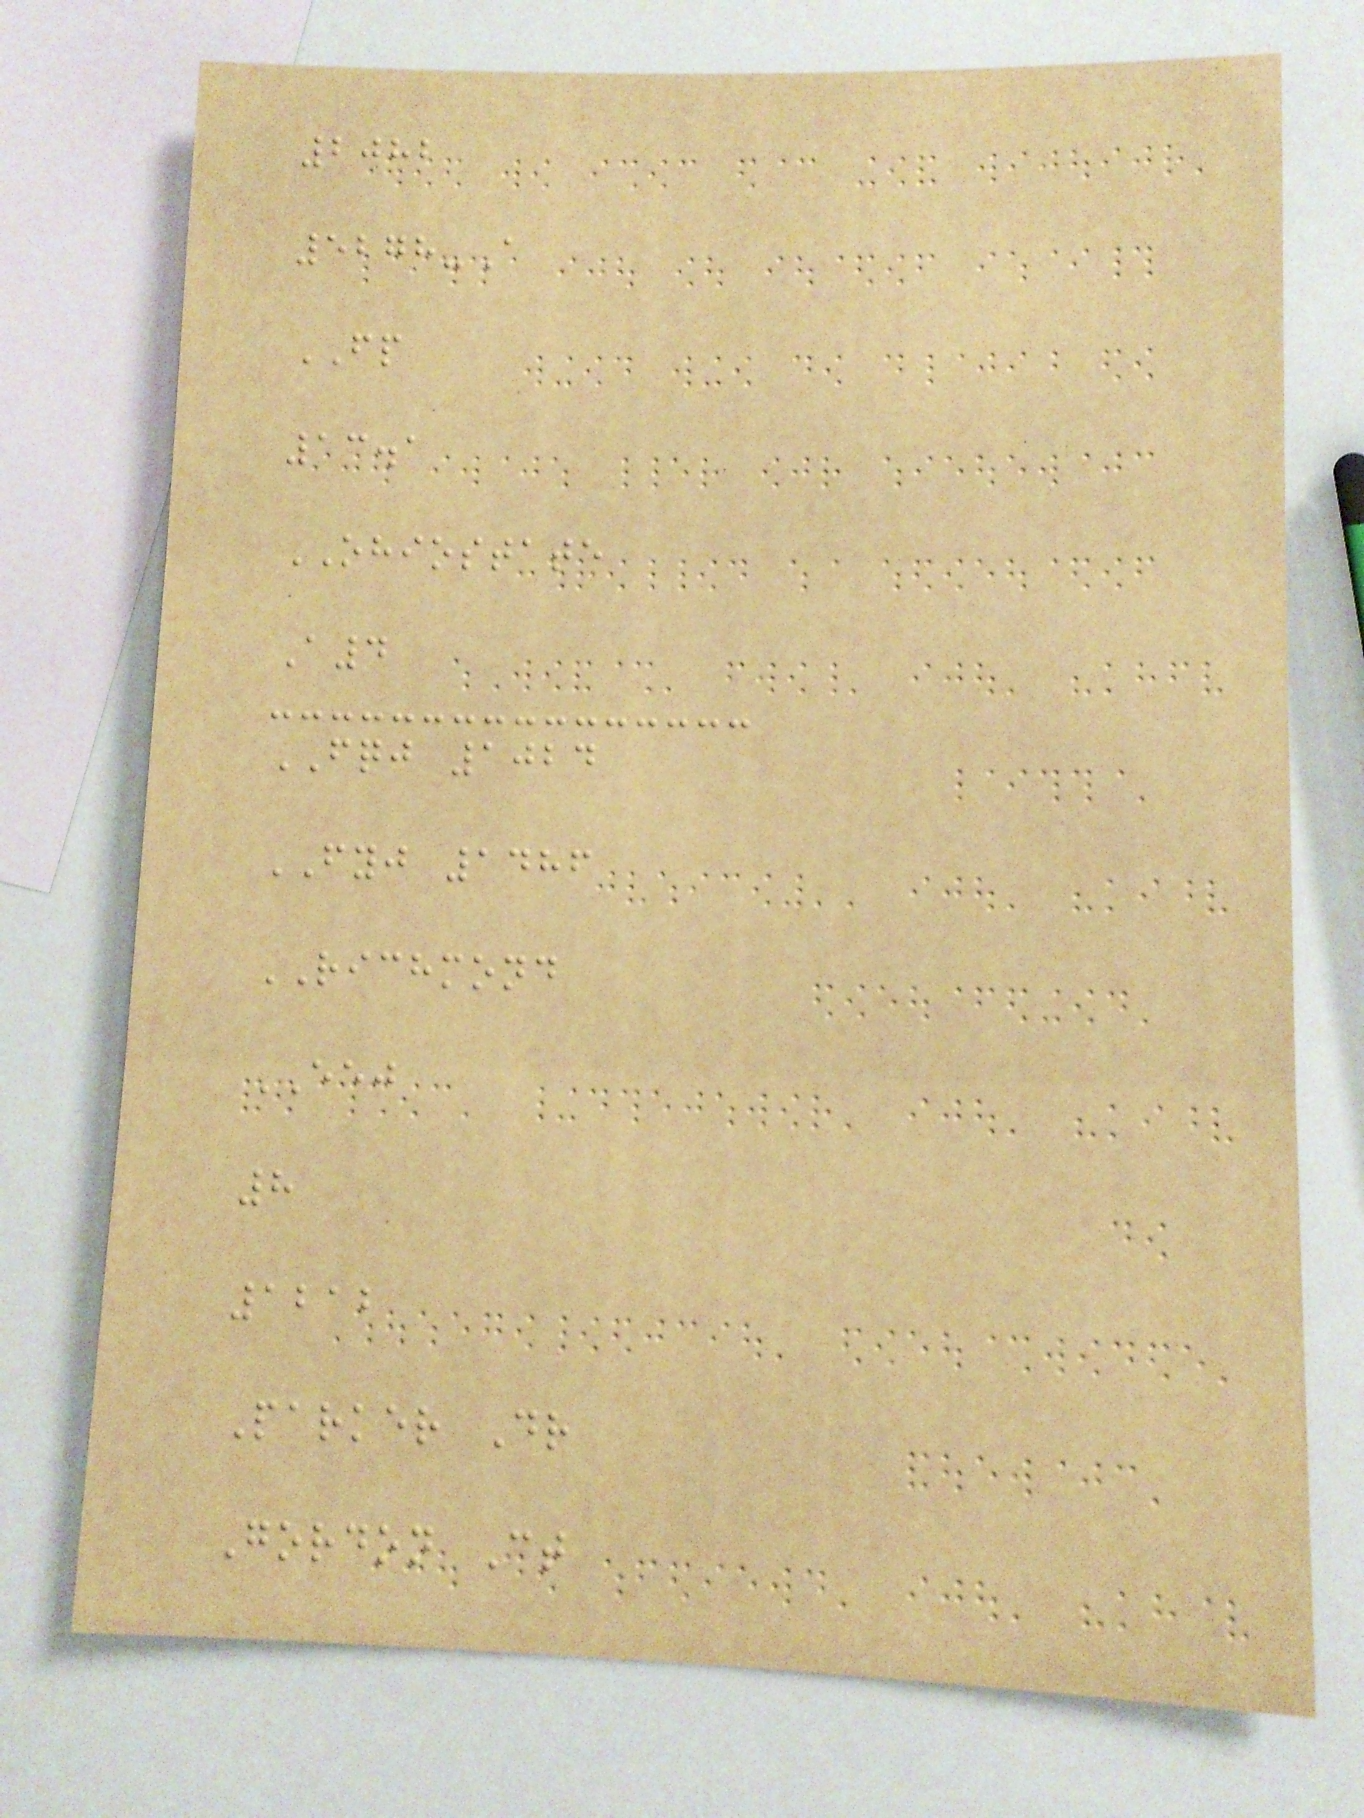2082
5278-A
FP
13.1
OHIOSTATE
A4
FQJ 1024
FYJ 1486
RICHMOND
EEJ
8
1212
Parker Dr
Gordon Ct
